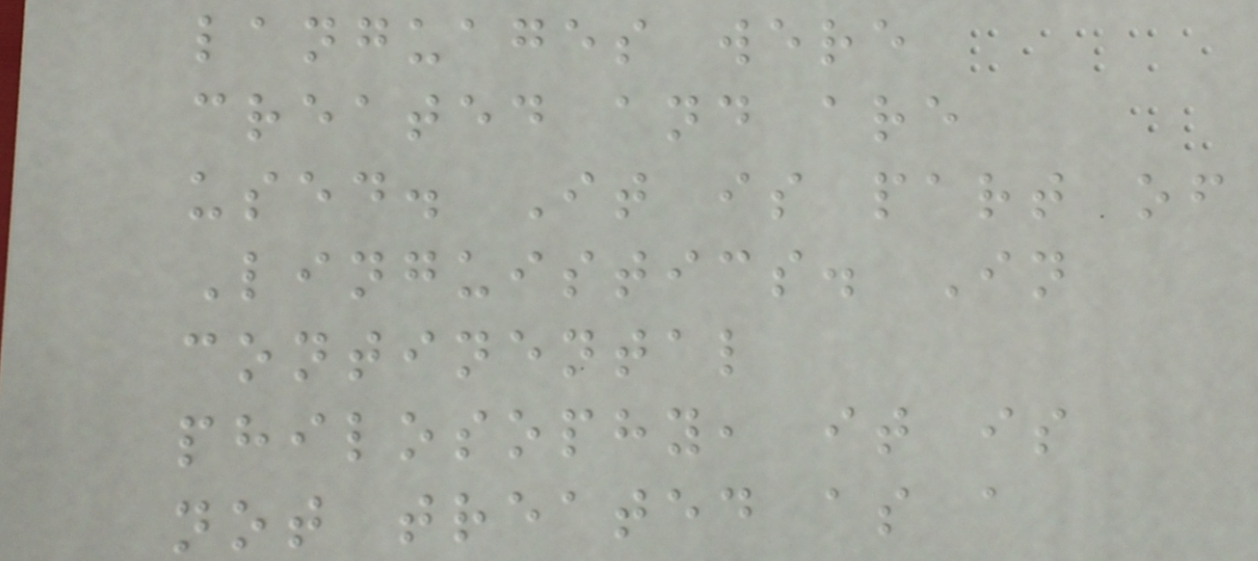languages were
created and are
used. It is part of
Linguistics. In
continental
philosophy, it is
not treated as a
